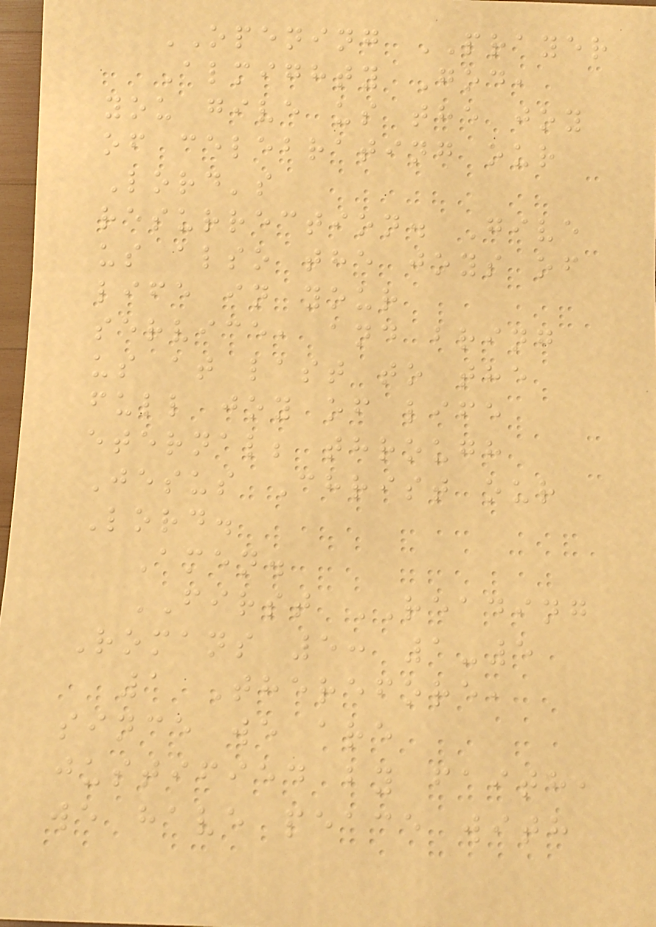OPENING PRAYER
Almighty God,
you give us the joy
of celebrating our
Lord's
resurrection. Give
us also the joys of
life in your
service, and bring
us at last to the
full joy of life
eternal; through
Jesus Christ our
Lord.
Amen.
FIRST READING
Romans 5: 1-5
1 Therefore,
since we are
justified by faith,
we have peace with
